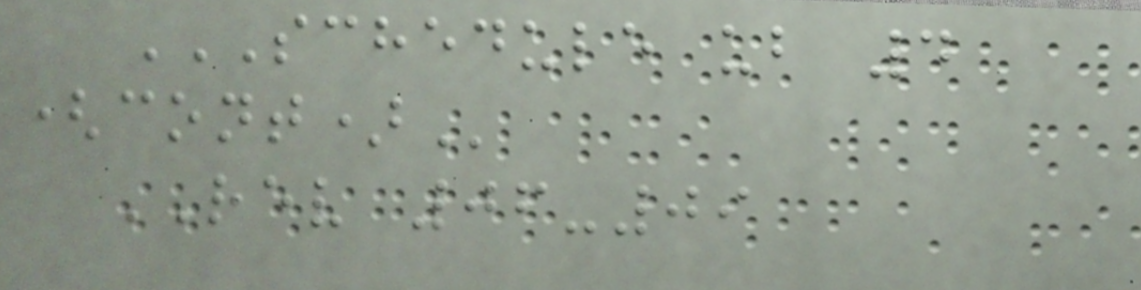SCHEDULE UB 4
(CONT)
REV 06-09
